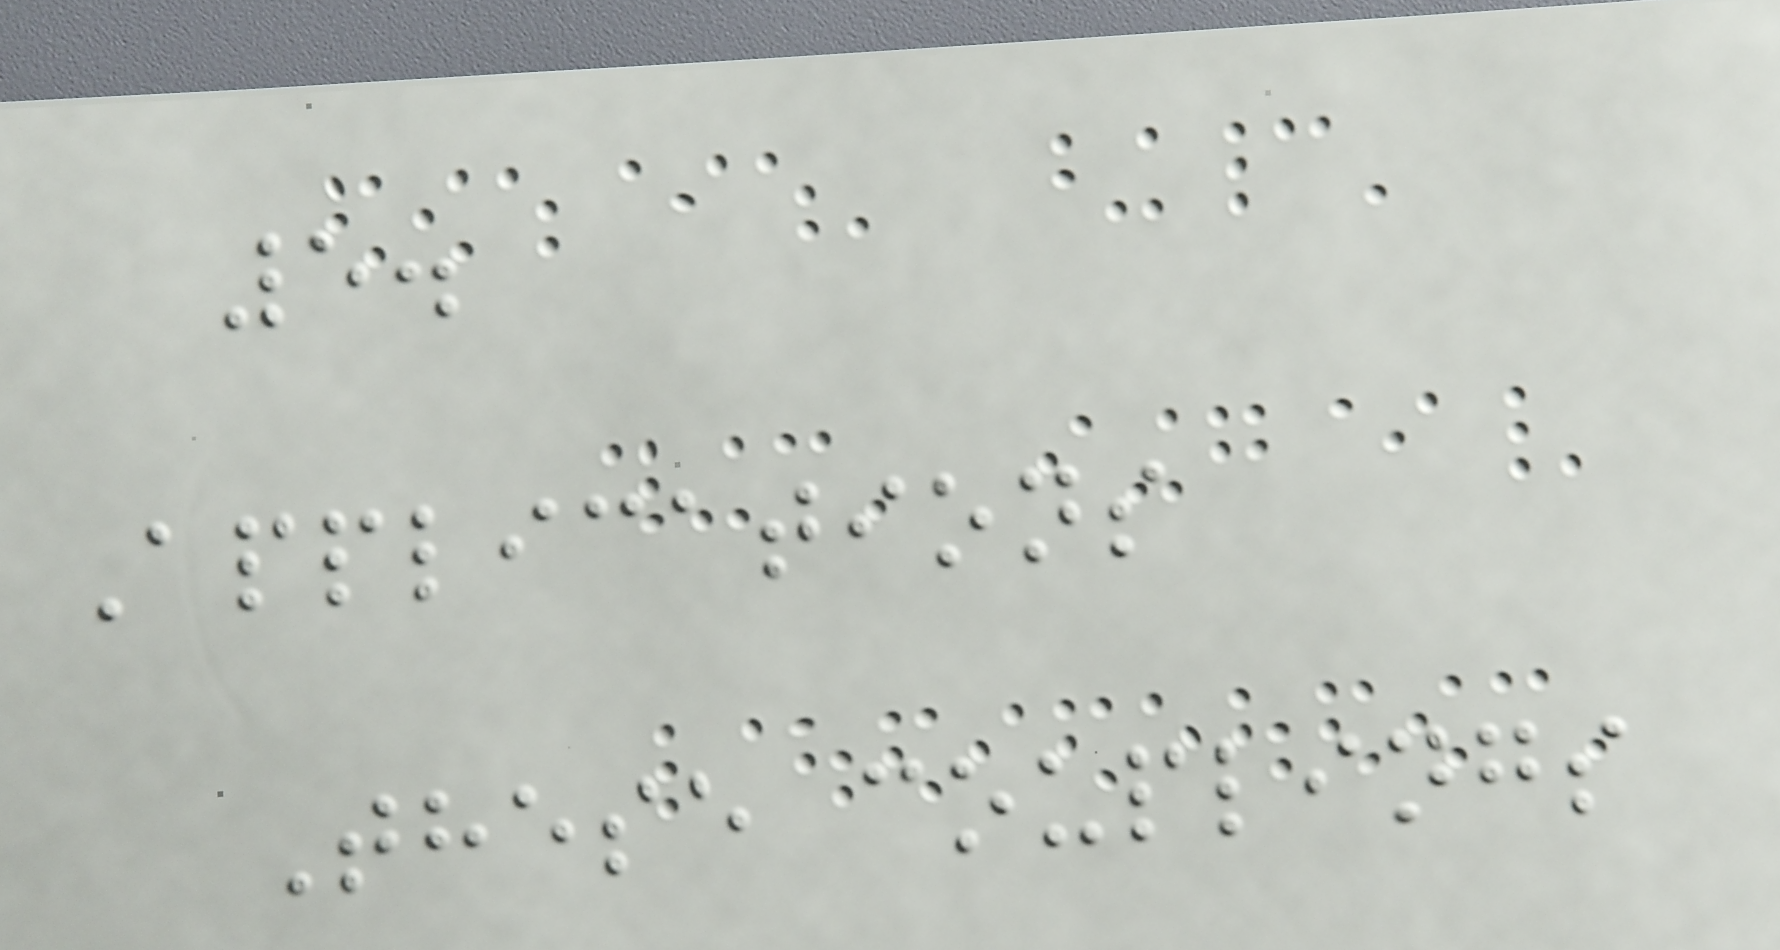5.
Applications
These couplings
